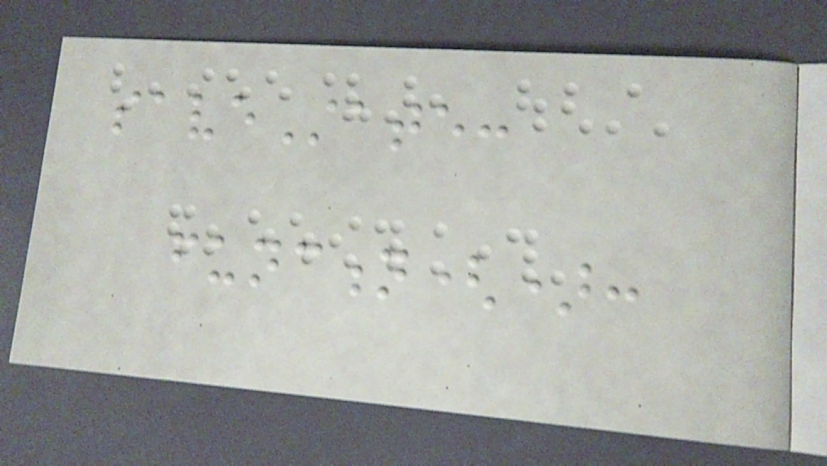saveState:
function():
